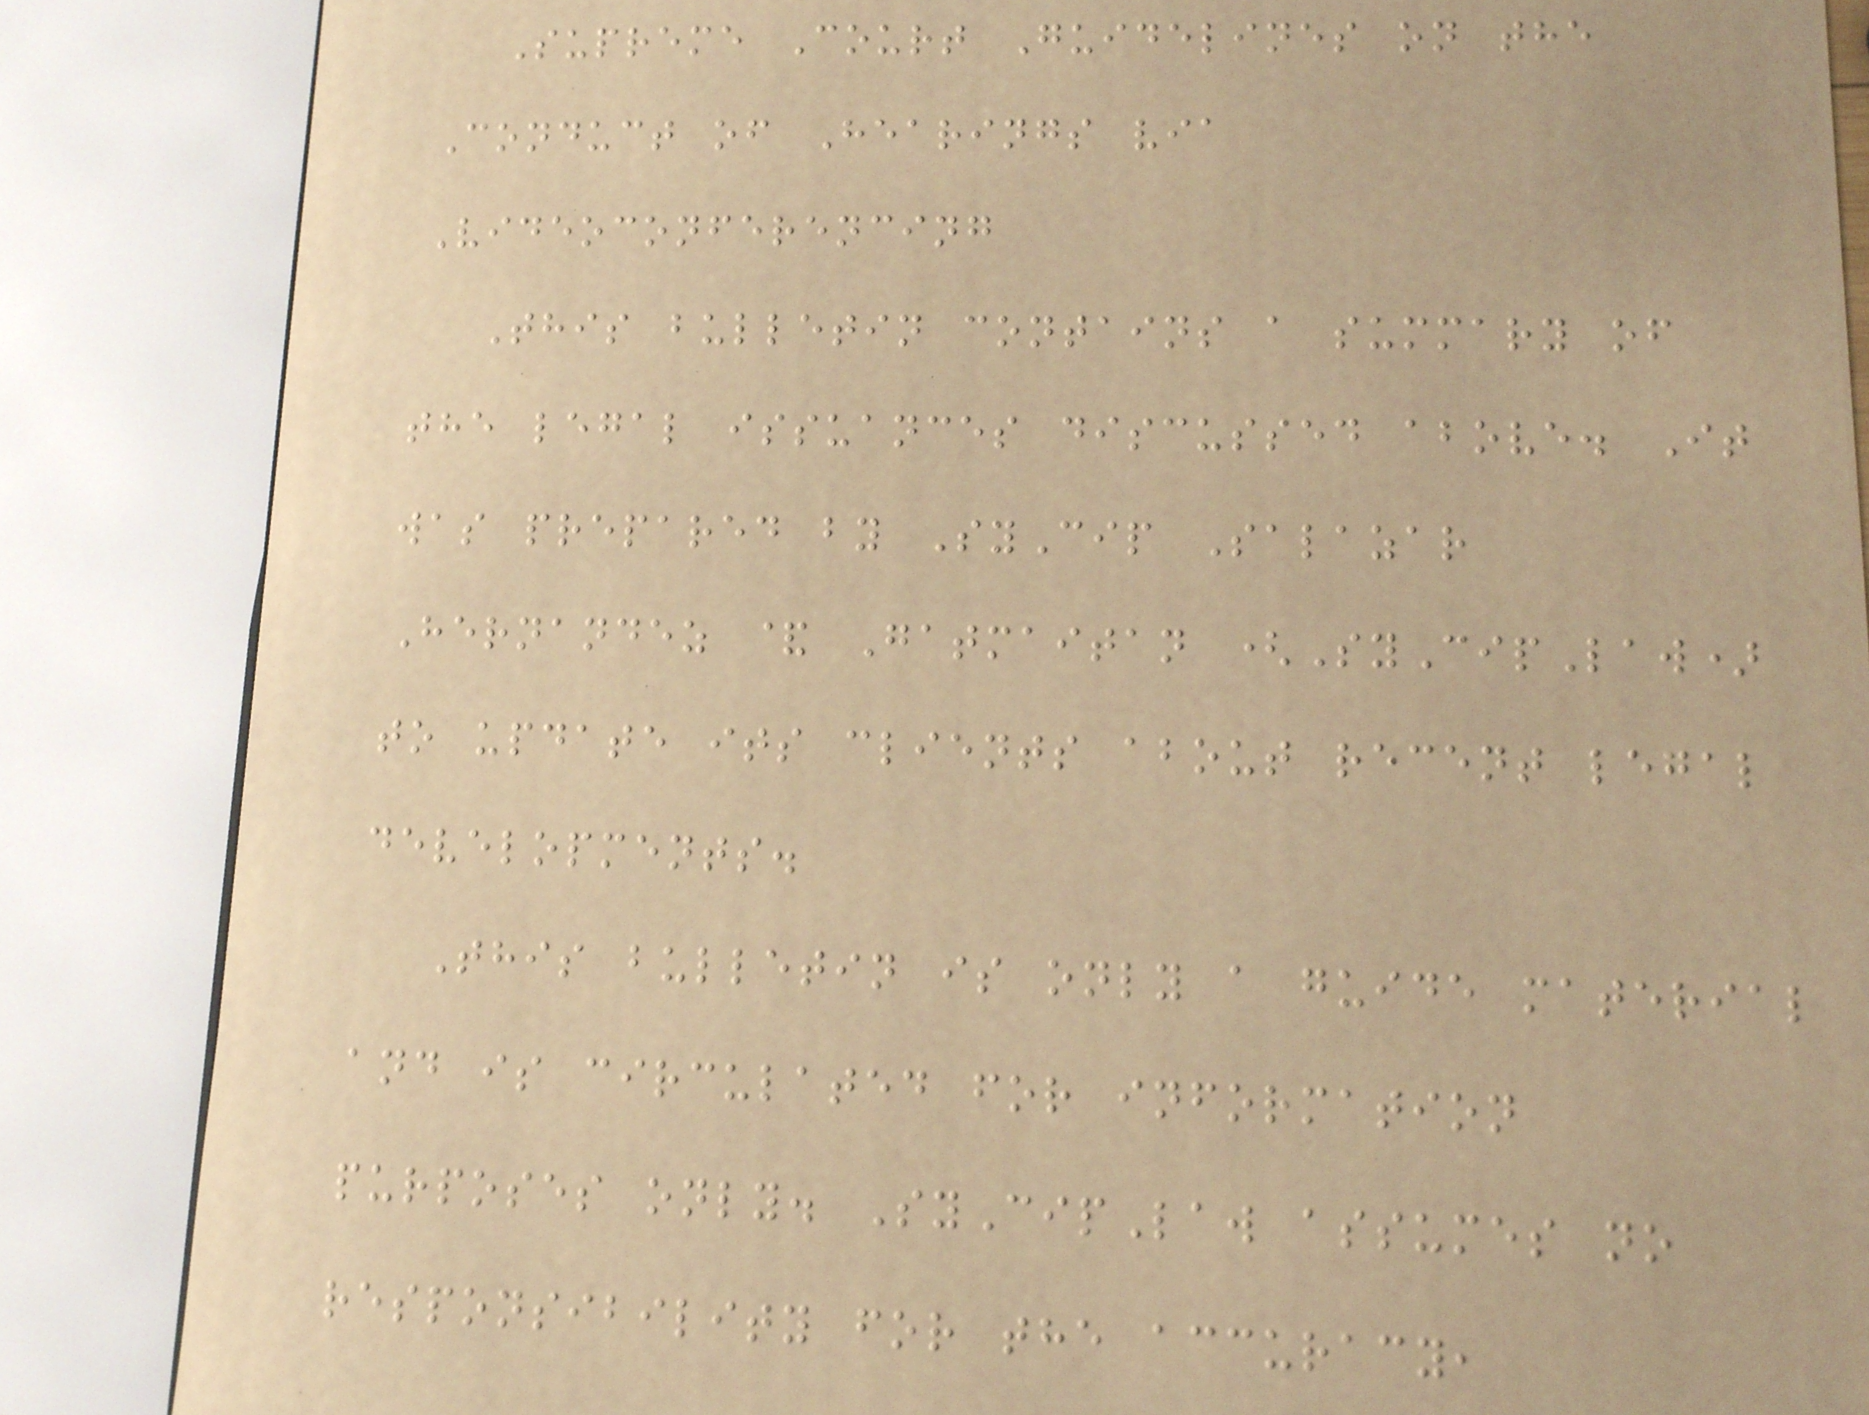Supreme Court Guidelines on the
Conduct of Hearings via
Videoconferencing
This bulletin contains a summary of
the legal issuances discussed above. It
was prepared by SyCip Salazar
Hernandez & Gatmaitan (SyCipLaw)
to update its clients about recent legal
developments.
This bulletin is only a guide material
and is circulated for information
purposes only. SyCipLaw assumes no
responsibility for the accuracy,
